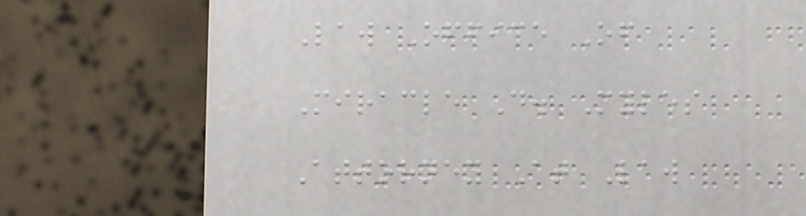Law Office Of
Miracle D. Myles
Attorney At Law
